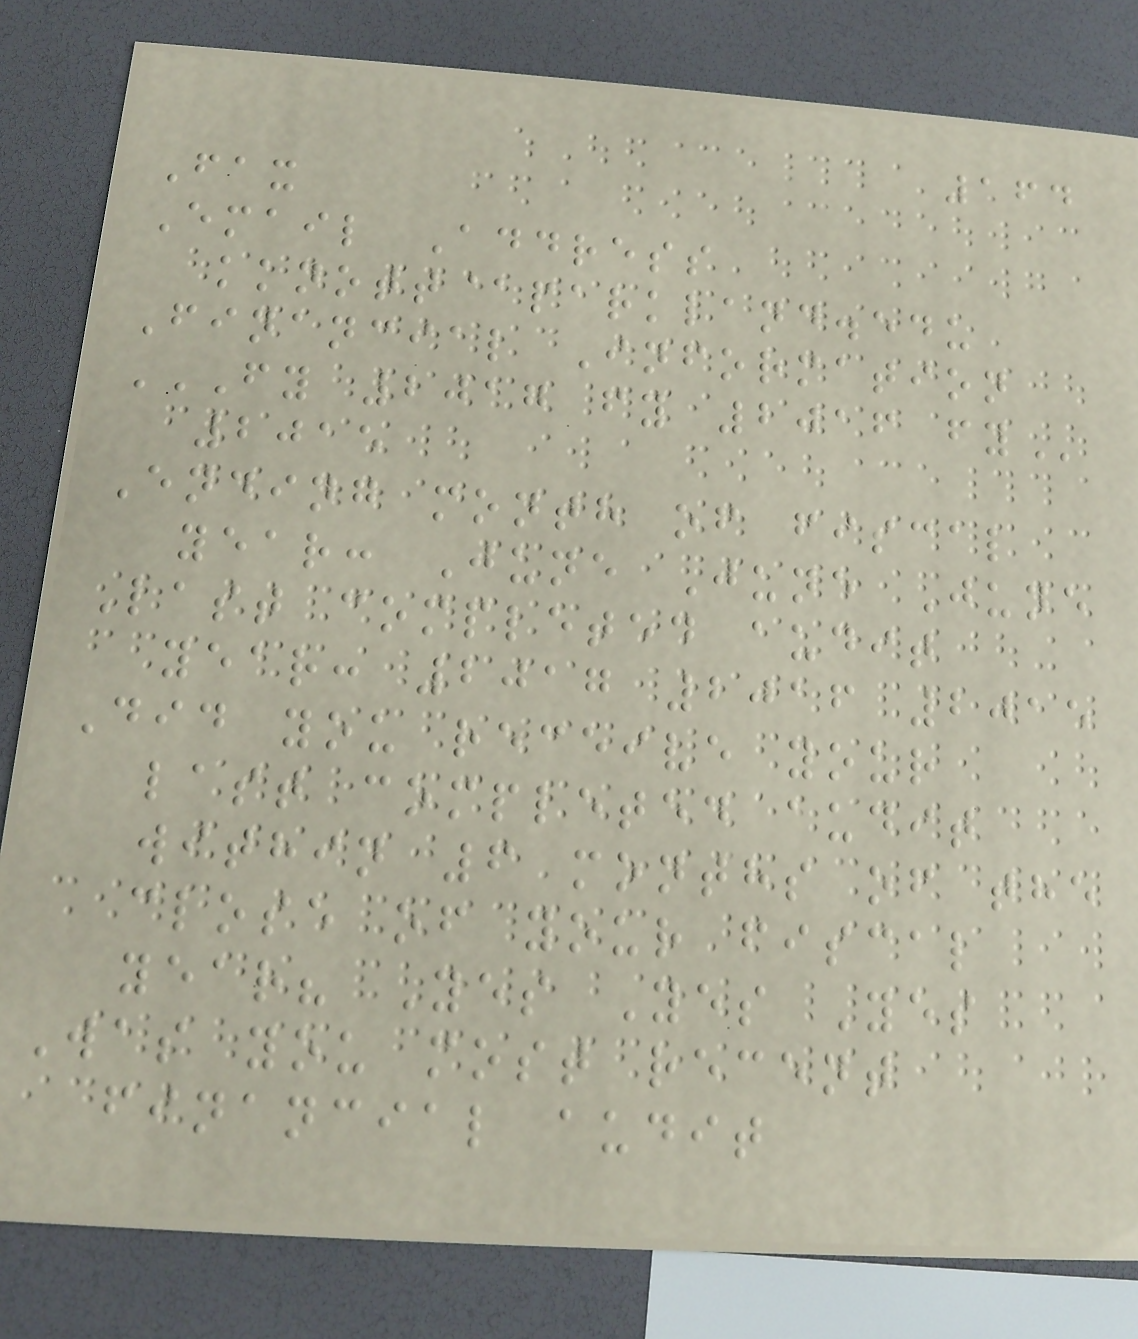164
Fax
Email Address
kknott@parkland.edu
Financial Information
FY 2017 FY 2016 FY
2015
Ending month of fiscal
year: June June June
Last completed audit
year: 2017 2016 2015
Did you receive your
last completed audit
within 6 months of the
close of your fiscal
year? Yes Yes Yes
Was you most recent
financial audit
